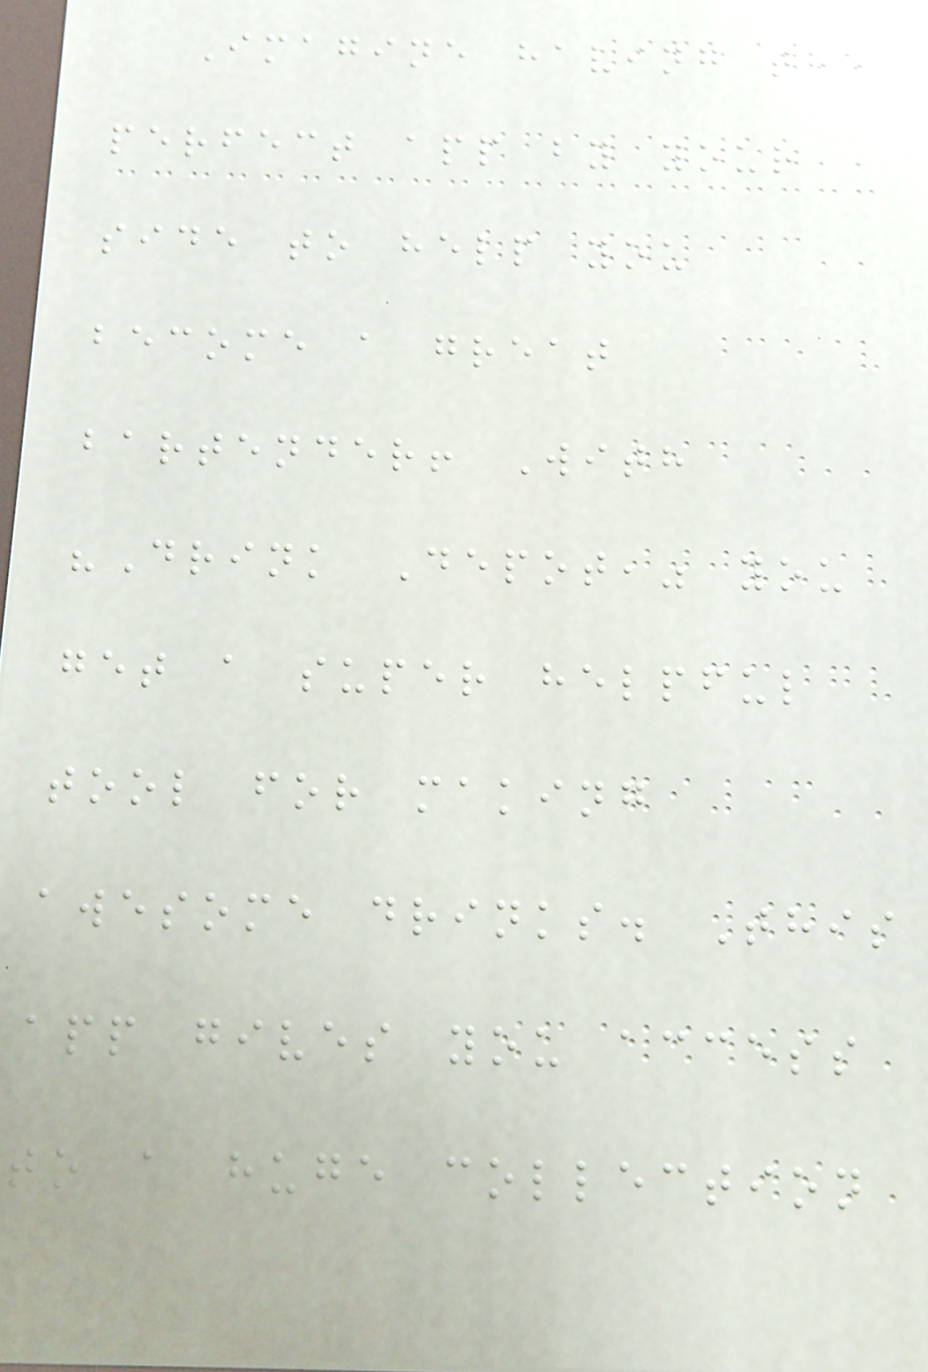Imagine having the
perfect app by your
side to help you
become a great
bartender! With
"Drink Depot," you
get a super helpful
tool for making
awesome drinks. This
app gives you access
to a huge collection
